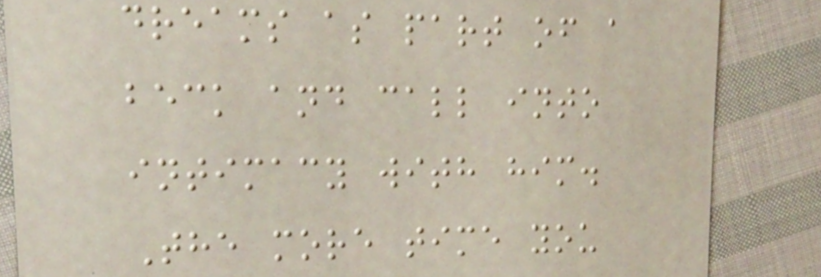dreams as part of a
beck and call into
intimacy with him.
The more time you
